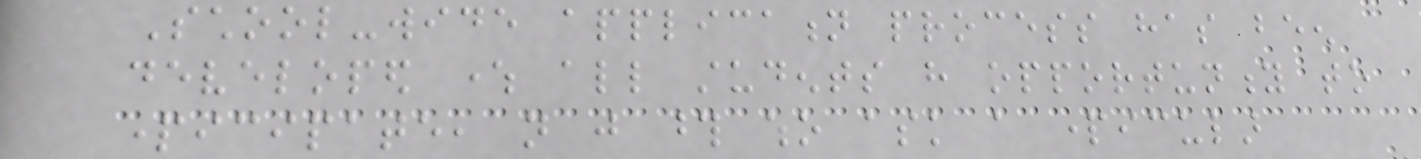School-wide application process has been
developed where all students have opportunity to
participate, not just those who ask a particular
